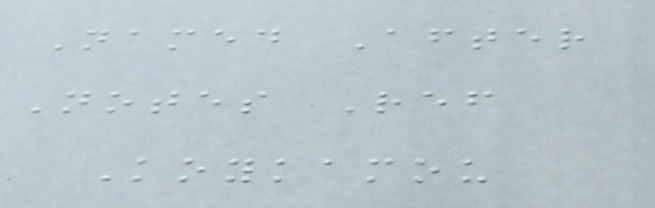Named After
Notes Ref
Koykamou
